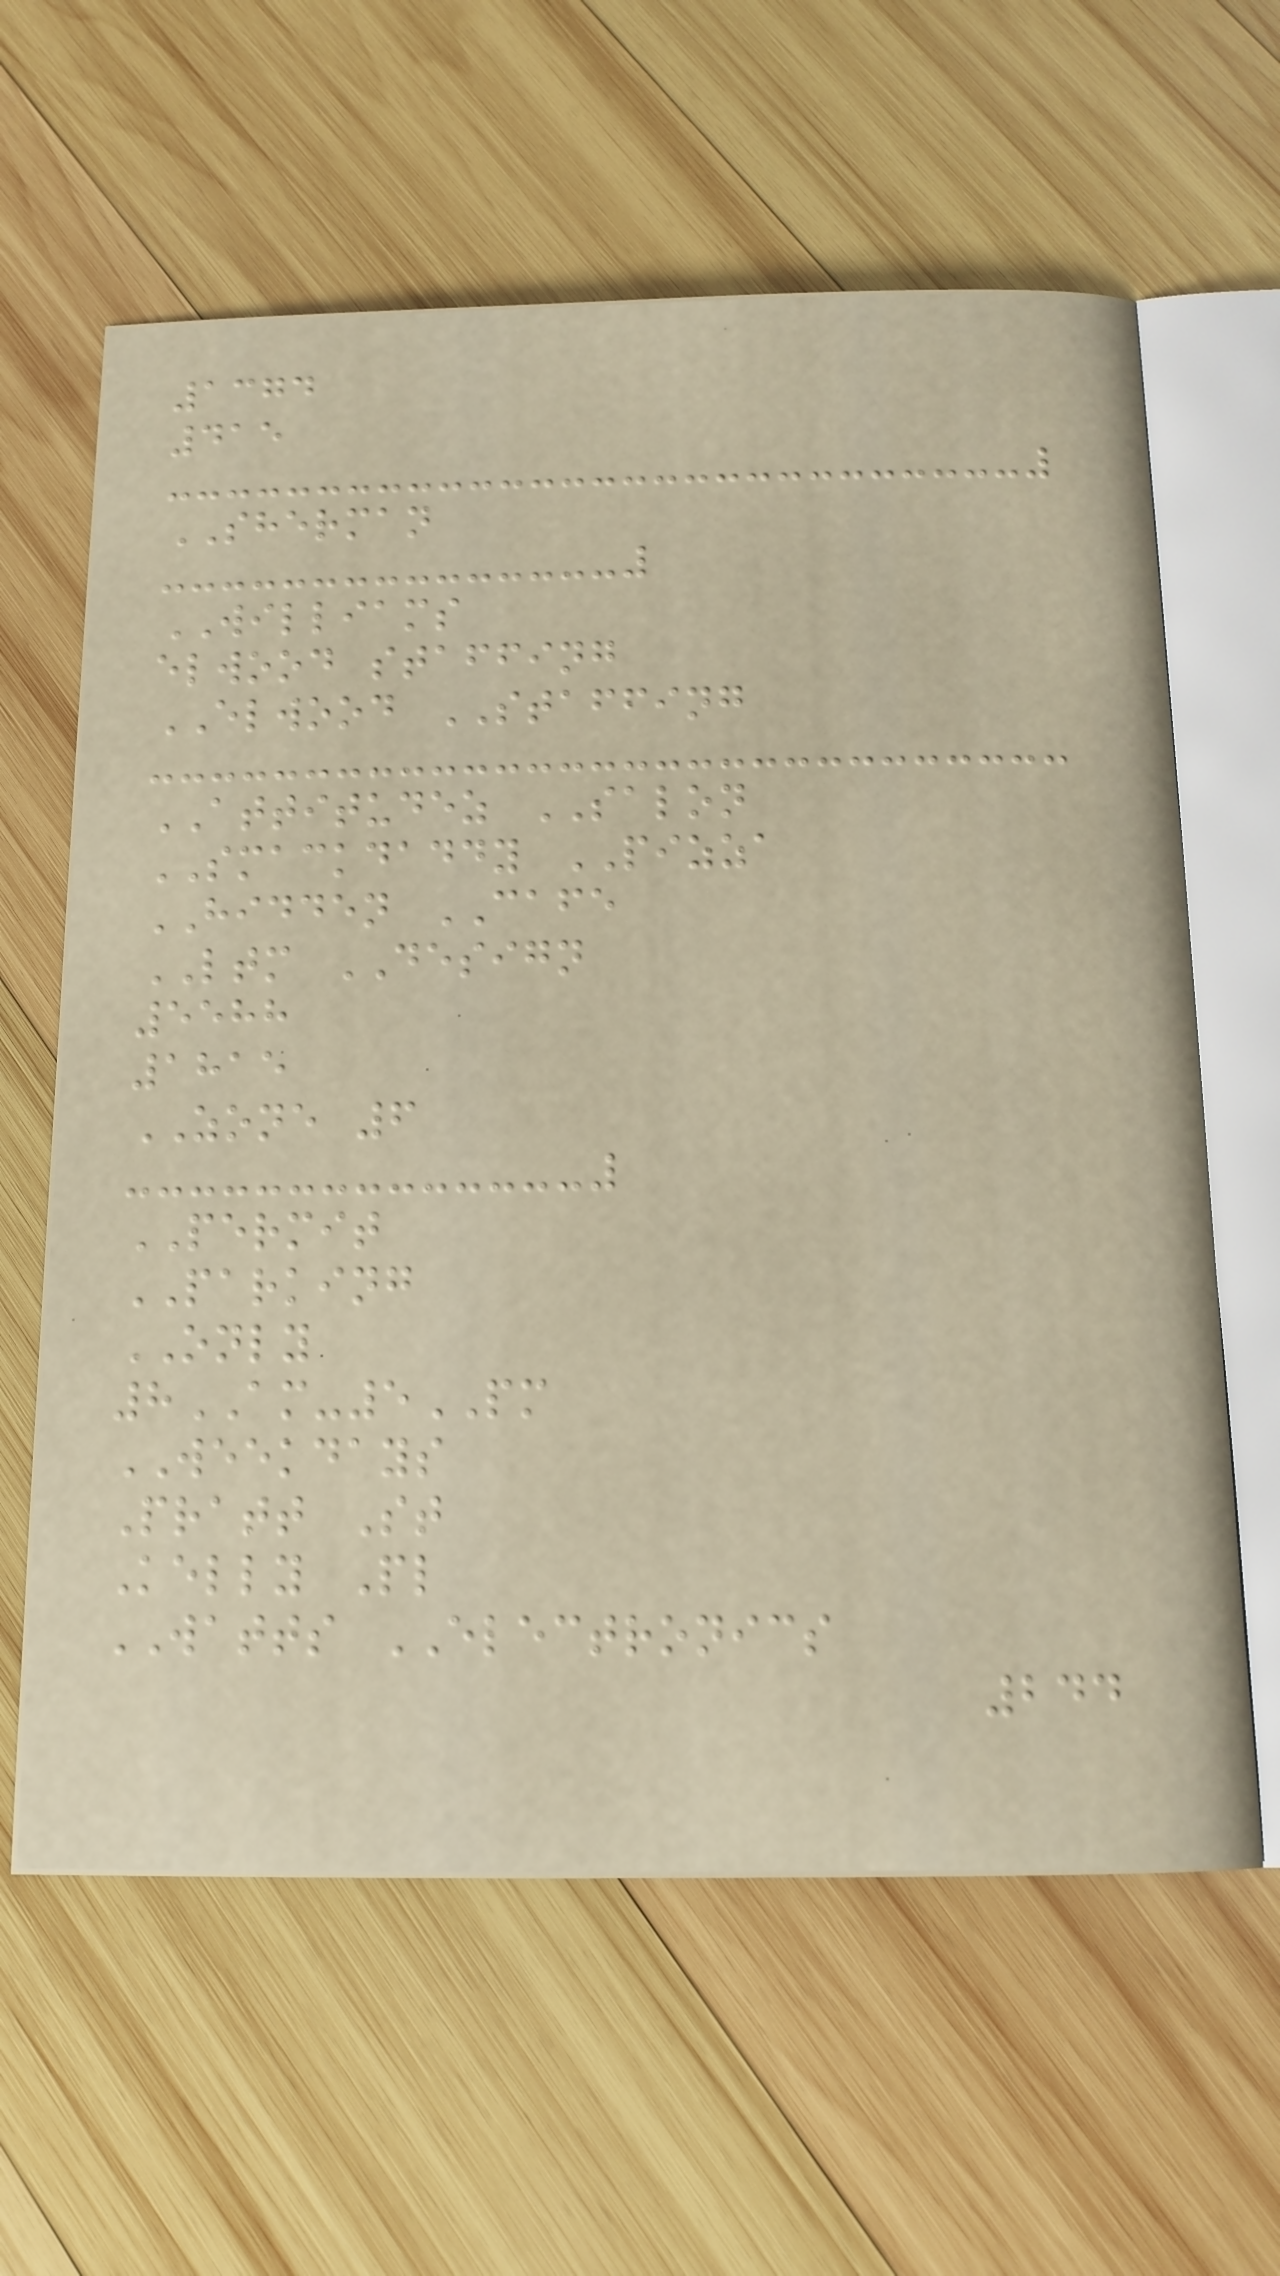1374
415
SHERMAN
WILLIAMS
elwood staffing
ELWOOD STAFFING
ATTITUDEZ SALON
SMACKDADDY PIZZA
HIDDEN CAFE
LTM DESIGN
5588
1815
ZONE 6
PERMIT
PARKING
ONLY
8AM-5PM
WEEKDAYS
Pratt St
Kelly Pl
WATTS ELECTRONICS
244
